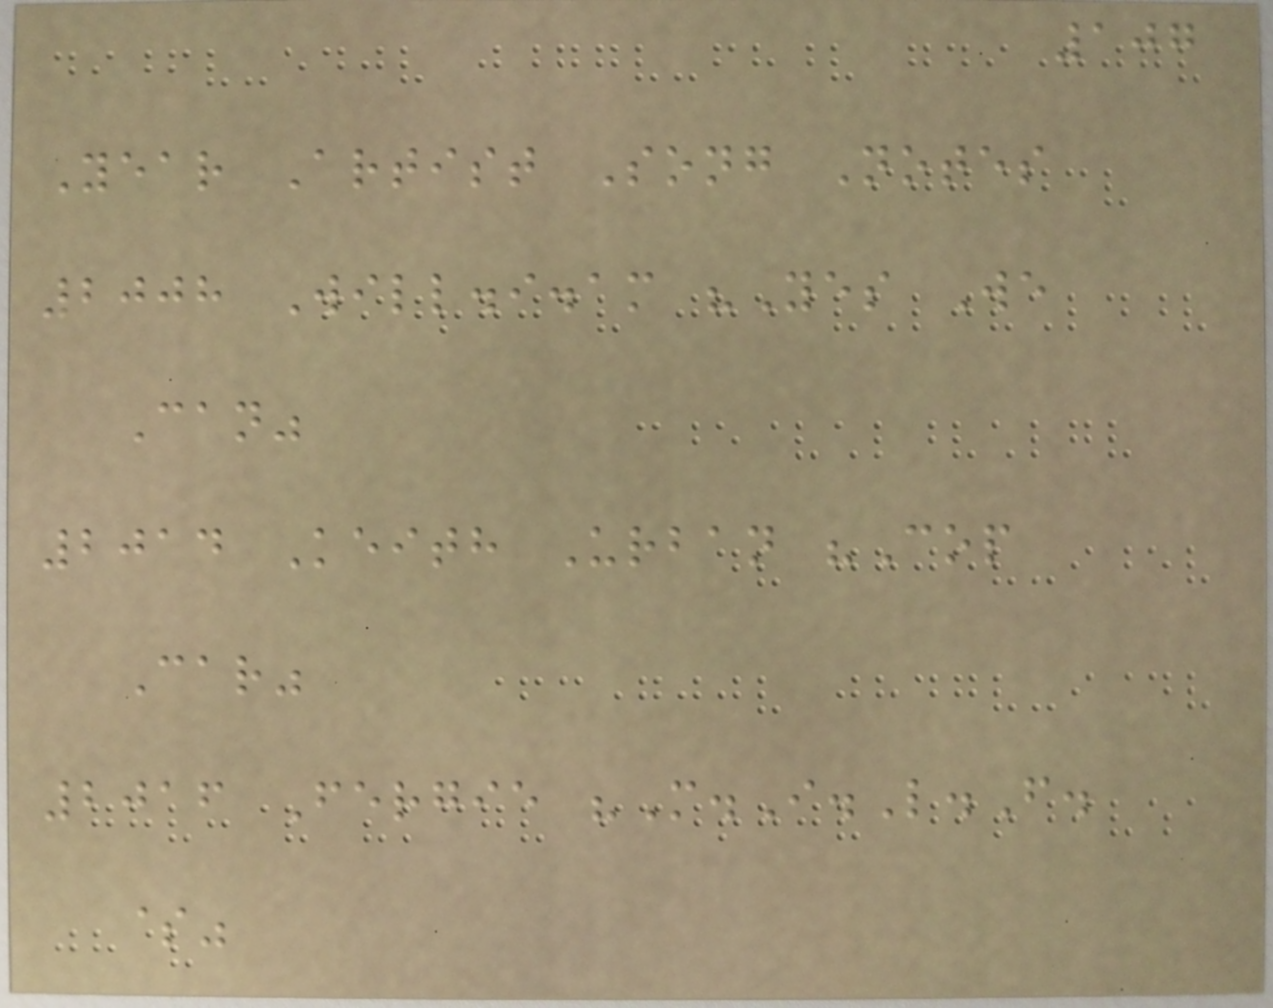107
Year Artist Song Notes
2008 Will.i.am "Yes We
Can"
2014 Keith Urban "Cop
Car"
2016 Fergie "M.I.L.F.
$"
